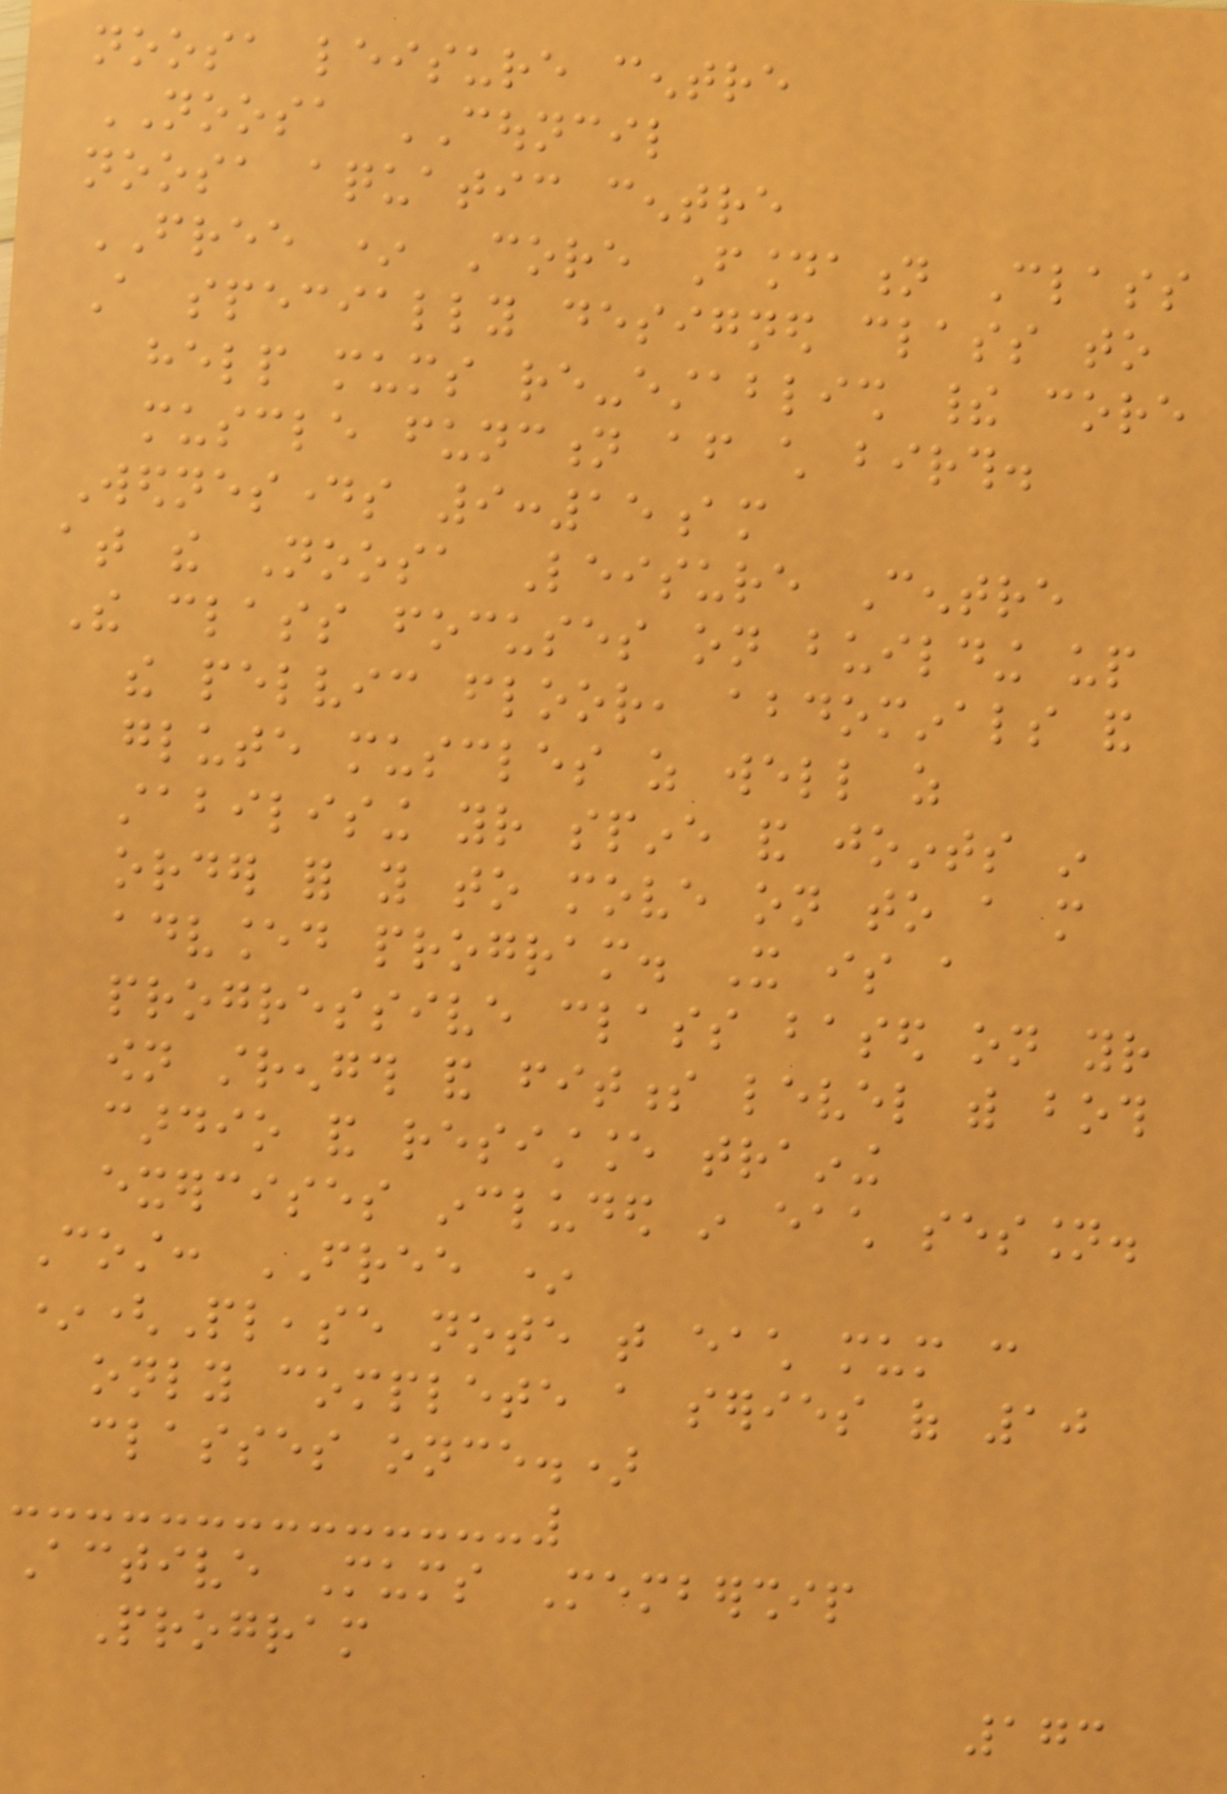noosa leisure centre
NOOSA COUNCIL
noosa aquatic centre
FREE * Core Foundation Class
A specially designed class to
help mums re-establish their core
muscle function after child birth.
Wednesdays 9:15am
at the Noosa Leisure Centre
The class focuses on building up
the pelvic floor, abdominals and
glute muscles as well as
stabilising your spine and joints in
order for you to move on to a more
advanced program. It is a
progressive class based on your
own strength and fitness level with both
cardio and resistance training
exercises included in each session.
Cost: FREE *
*(Please note that each mum can
only complete a series of 10
classes once.)
Active Mums Membership
Program
173
